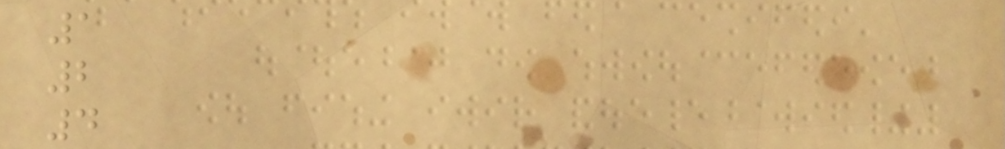1
2
4
